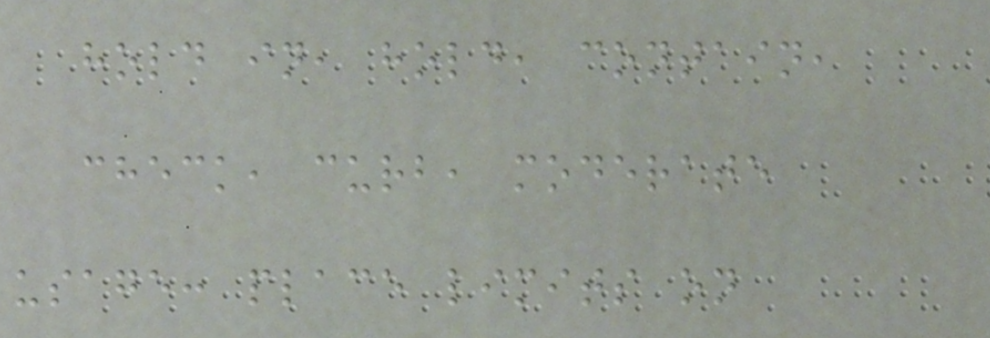hold in, hold, contain,
check, curb, moderate
usage: place limits on
